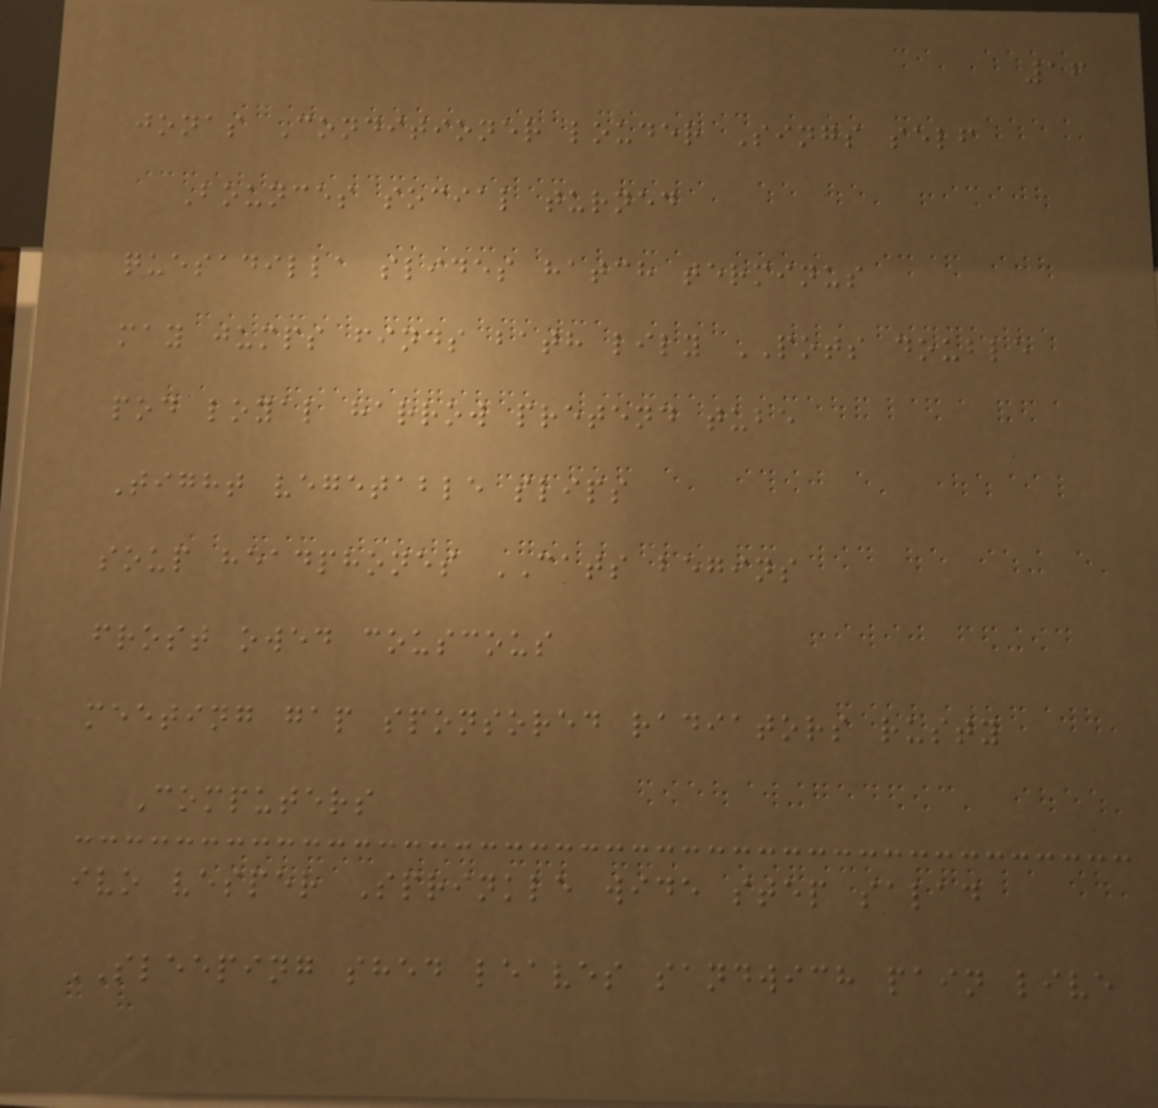16
jonas Conditioner louder Sings self
Bounces social turned
quesadilla slides hatch terminus
may jumps finds bath lily POTS double
pod loyal harrow pretend tube
Tight vegetable slips
soup headphones CATS begins
frost owed couscous
meeting gap sponsored radiators rusty
Computers
ivo vesper Sprinkle wide step salad
SLEEPING shed leaves sandwich pain live
